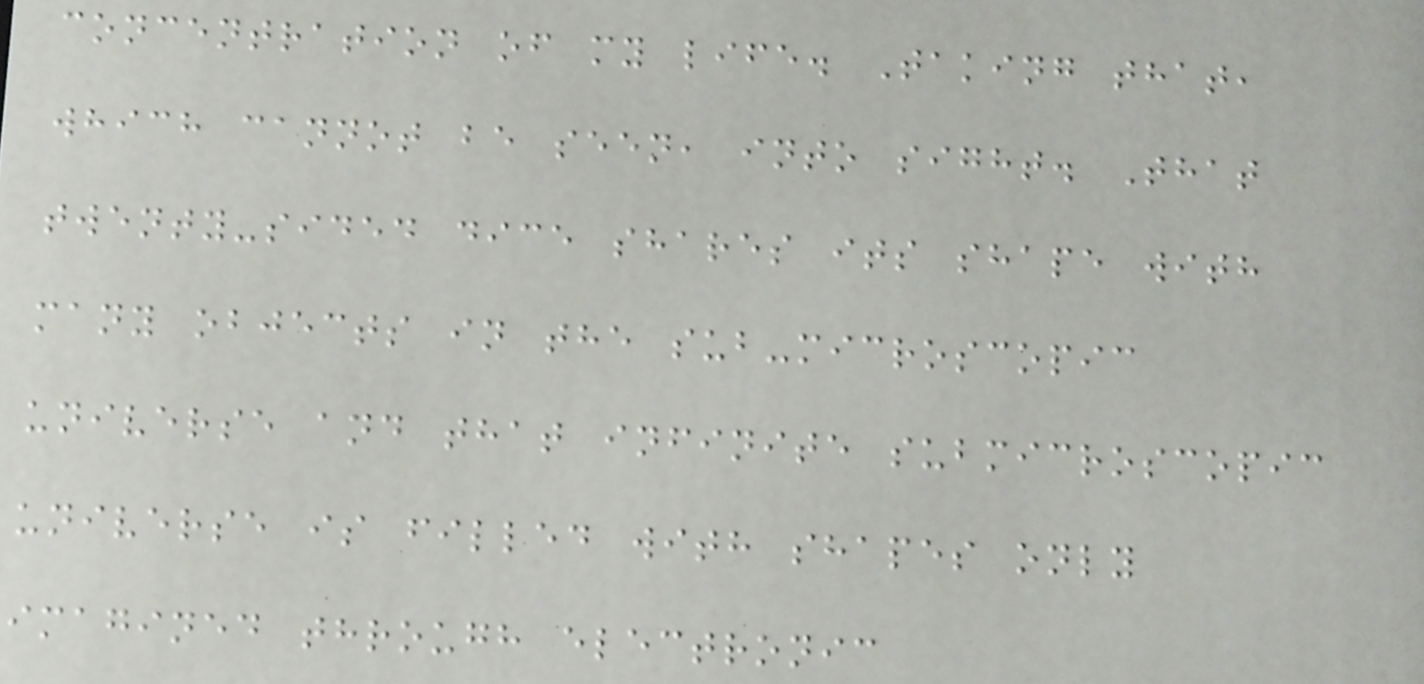concentration of my life. Taking that,
which cannot be seen, into sight. That
twenty-sided dice shares its shape with
many objects in the sub-microscopic
universe and that infinite submicroscopic
universe is filled with shapes only
imagined through electronic
